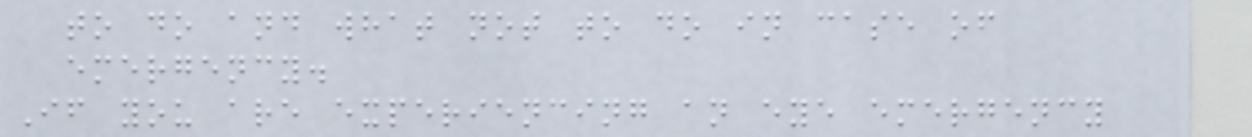to do and what not to do in case of
emergency.
If you are experiencing an eye emergency
